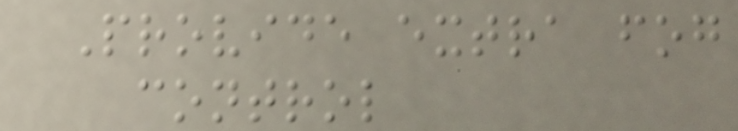Provide extra fog
control
